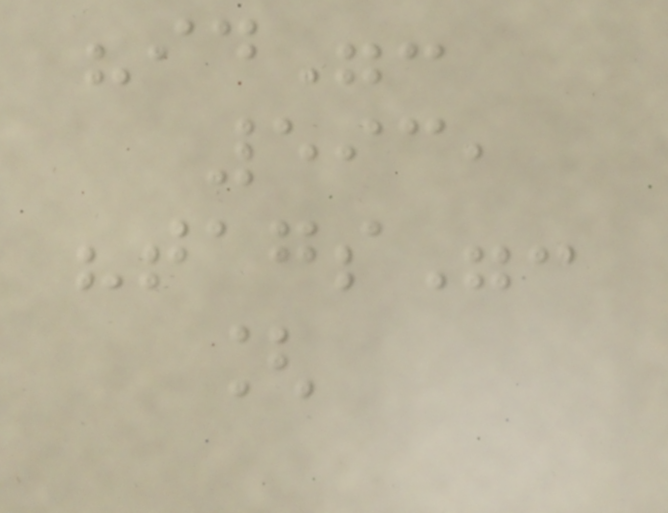"id":
593,
"tags":
[
